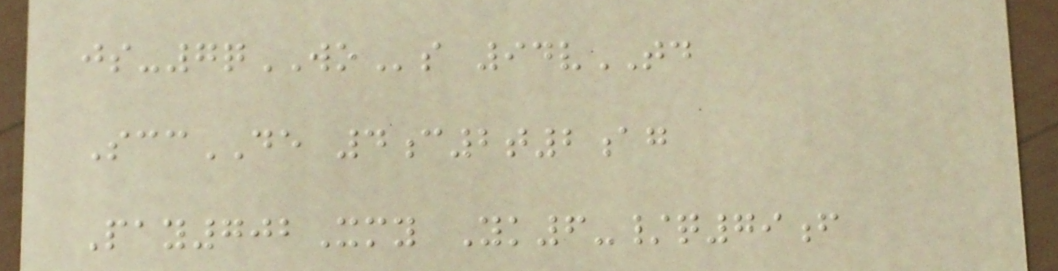js-7qWOs 94vTD
SccDE 4c2t2ag
Pay702Xmy Yk6-/q79f
